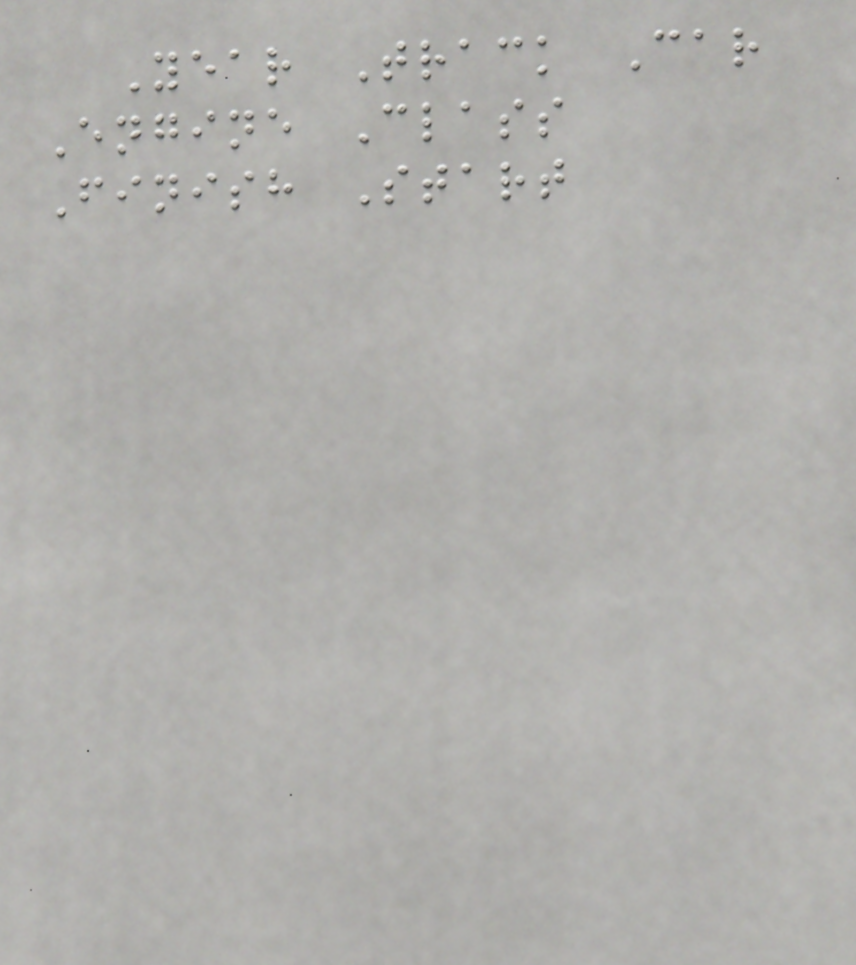Year Track Car
Engine Class
Finish Start
